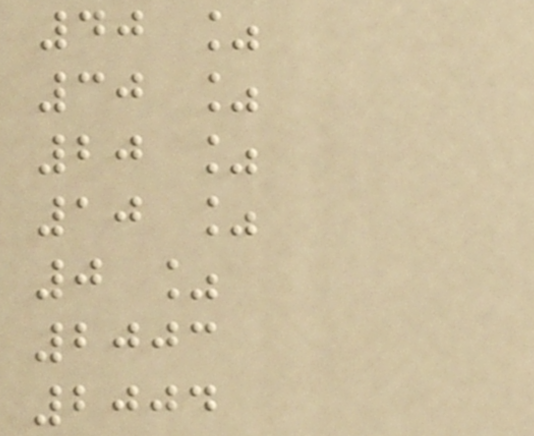40 %
30 %
20 %
10 %
0 %
2003
2004
